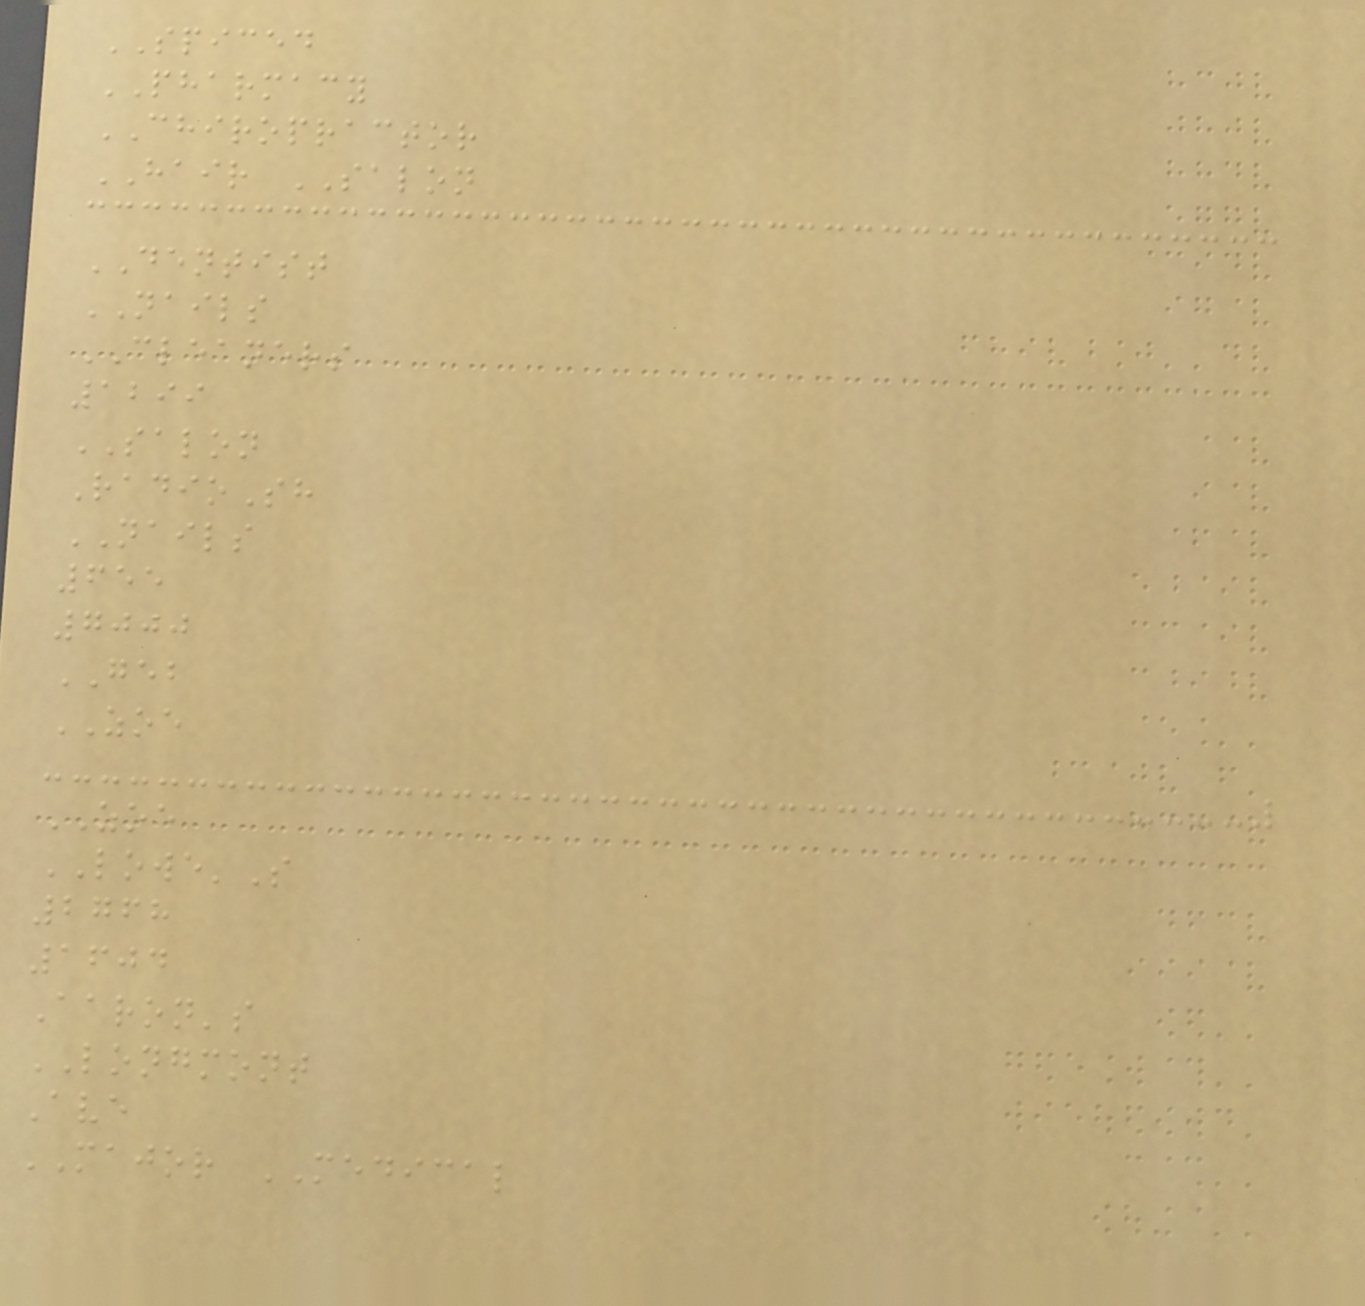SPICED
PHARMACY
CHIROPRACTOR
HAIR SALON
DENTIST
NAILS
CLEANERS
1299
SALON
RadioSh
NAILS
655
7000
GEB
ZOE
ZOE
LOWE'S
2768
1604
Aaron's
LONGMONT
Ave
MAJOR MEDICAL
